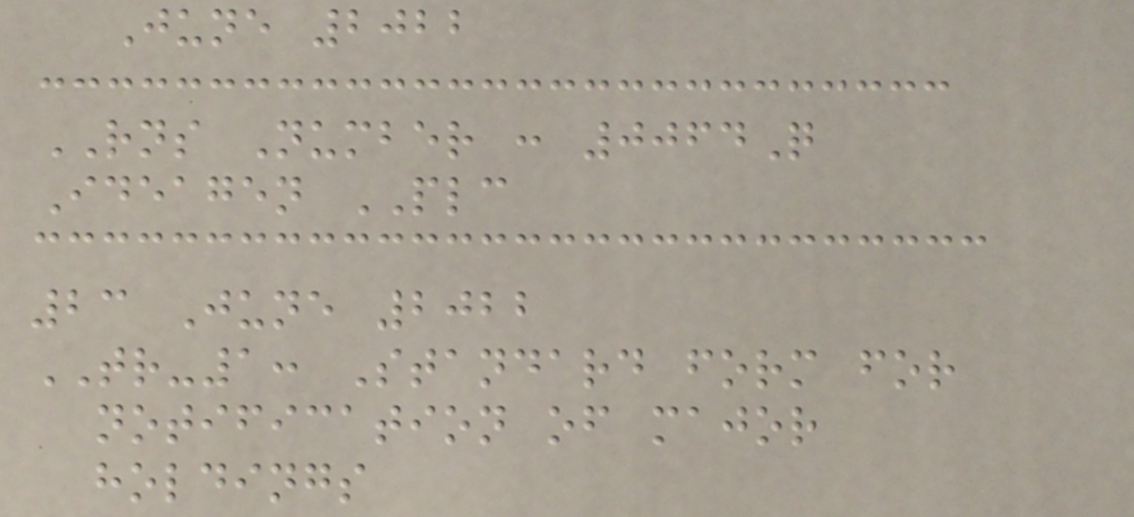June 2022
RNS Number : 0064Q
Ideagen PLC
23 June 2022
TR-1: Standard form for
notification of major
holdings
